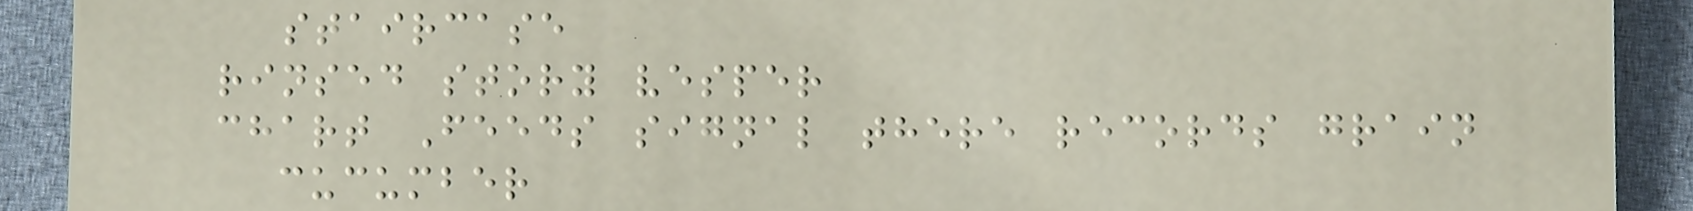staircase
rinsed story vesper
chart Feeds signal there records grain
cucumber
